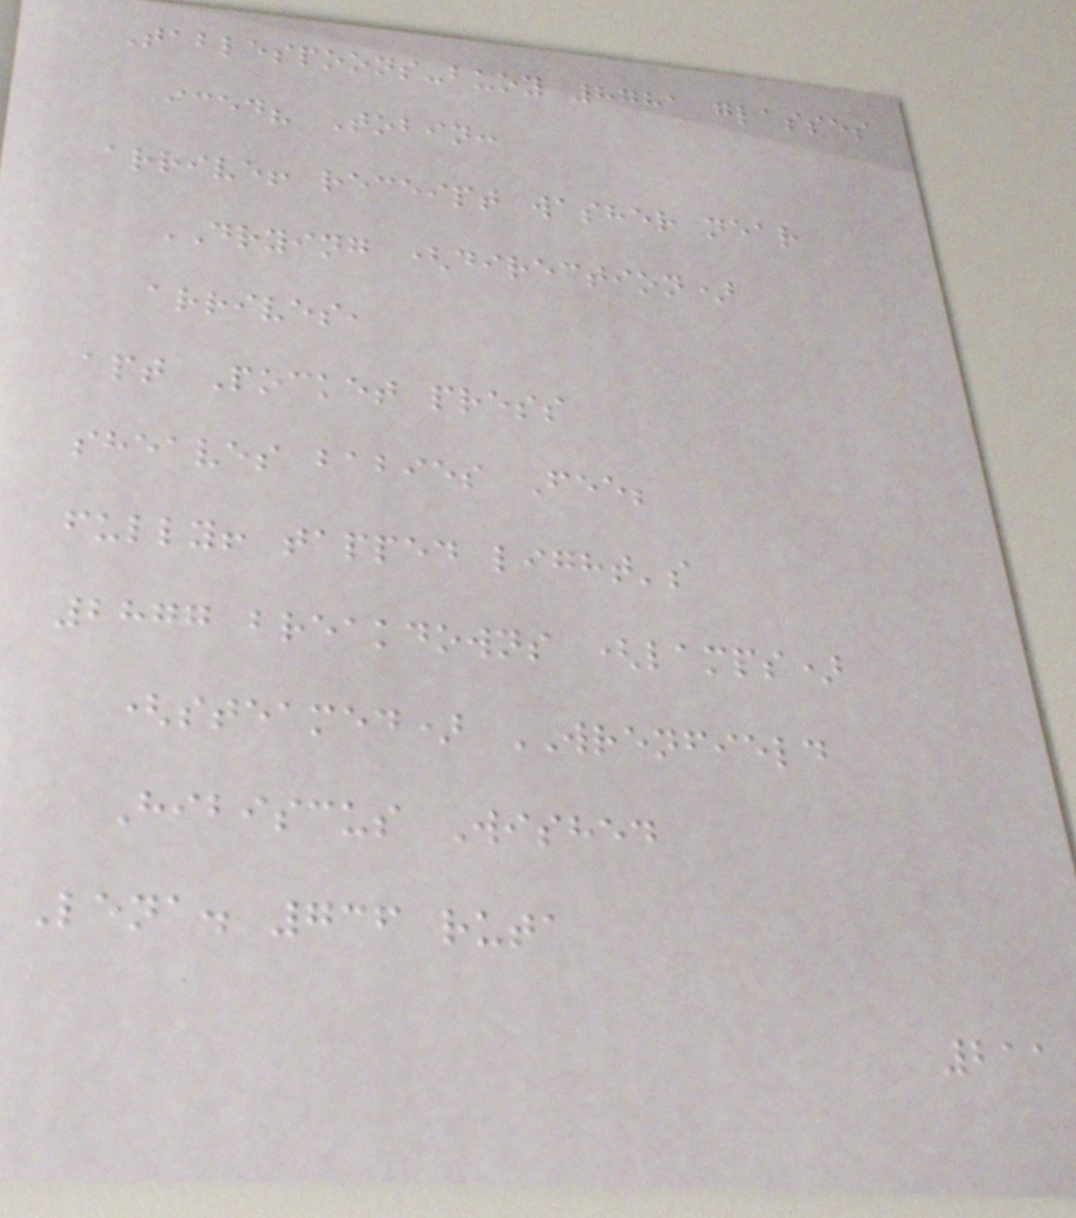Tablespoons-buoy 8781 glasses
iced? Tobin:
arrive! receipt washer near
DRYING (direction)
arrives,
apt Pocket press
sheaves babies Fee;
fully! tapped light's
2877 breakdowns (lamps)
(steamed) WRENFIELD
Hibiscus Wished
Lena. 736 ruta
211
